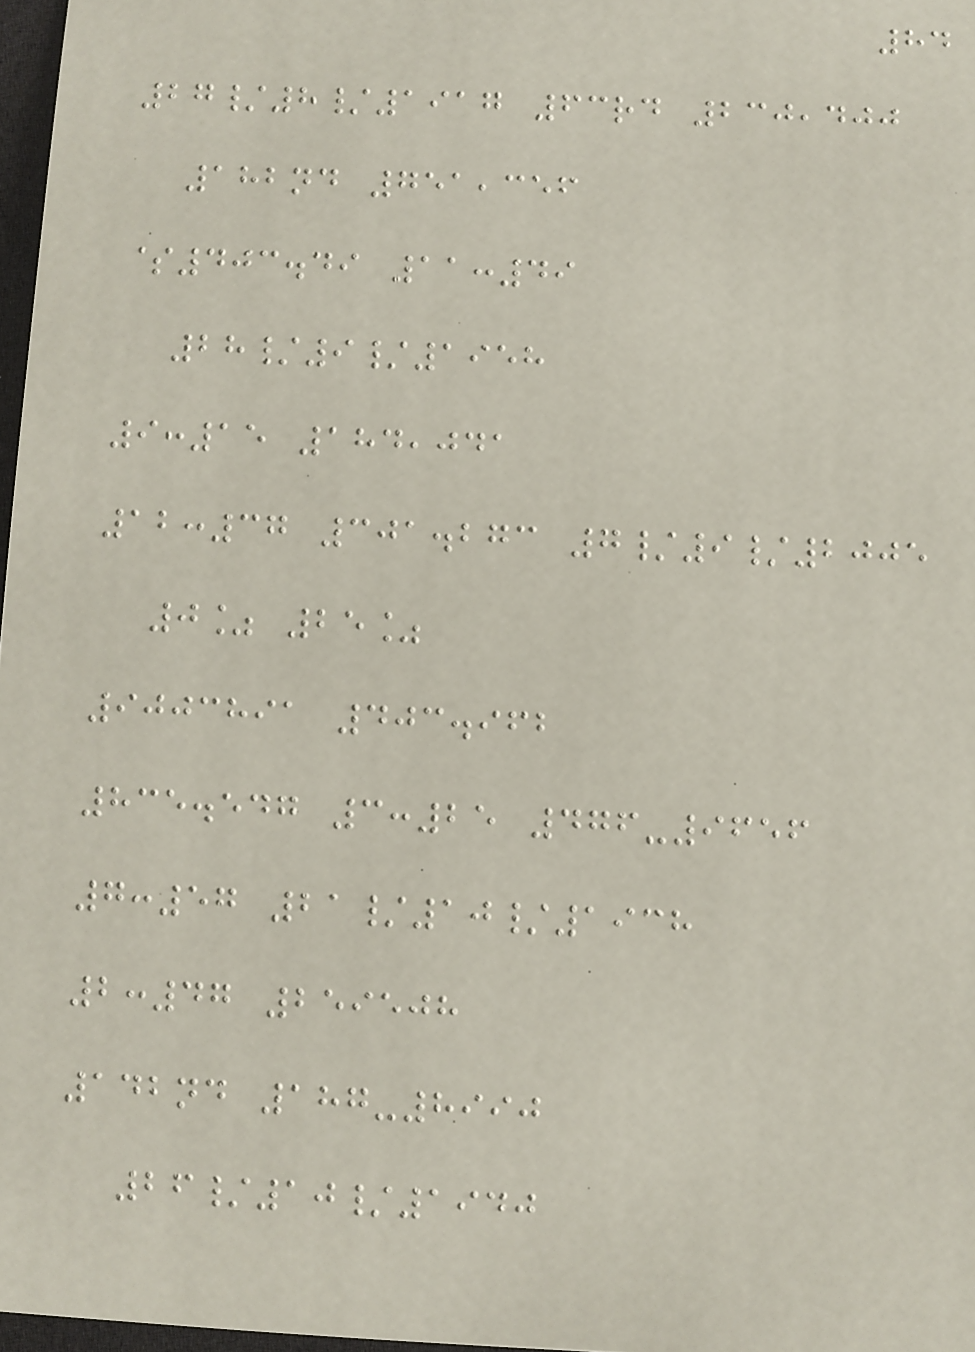84
27/8/1917 63rd 230,400
182nd 751,356
$403.49 11:49
28/9/1958
9:15 184,041
12:37 301.273 7/9/2005
0% 25%
9003891 403.962
835.547 3:25 476-9656
7:57 21/10/1938
2:47 259508
142nd 187-8990
26/10/1940
